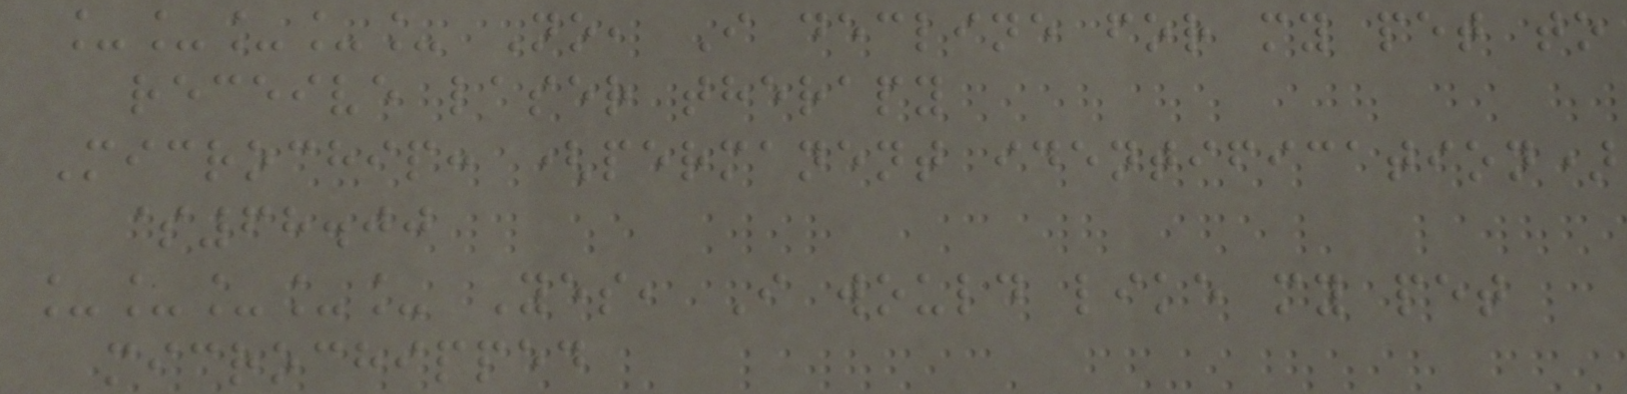_____ No, I decline for my pet to
receive laser therapy
Microchip: (permanent identification)
$68.00
_____ Yes, I would like my pet
microchipped
